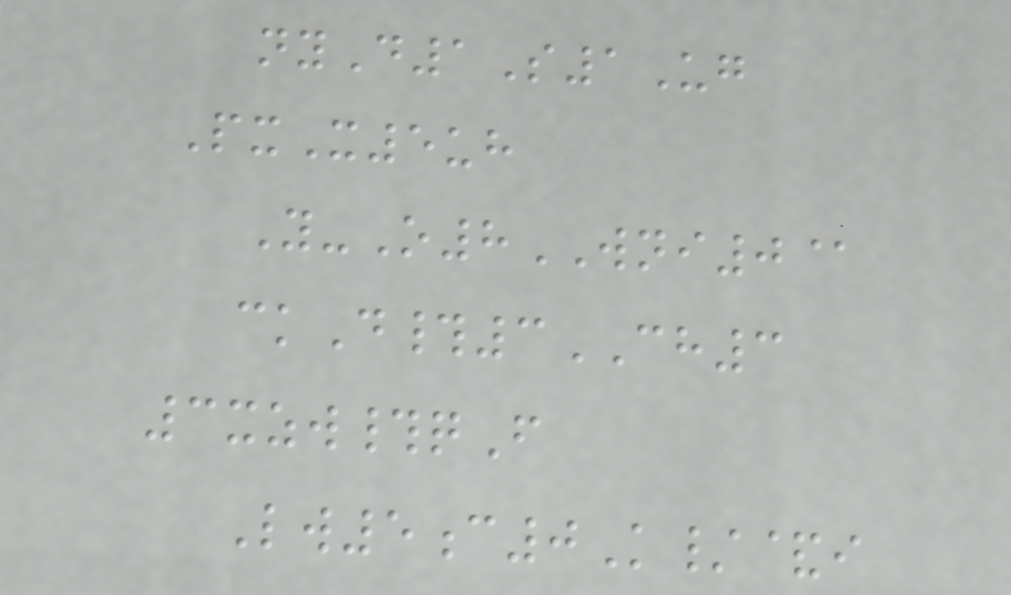nyD1S1Ug
PxX5uh
Y-O8WNI0@
ckD#3CH3
3xzw#qF
Lw5c0K/&i
